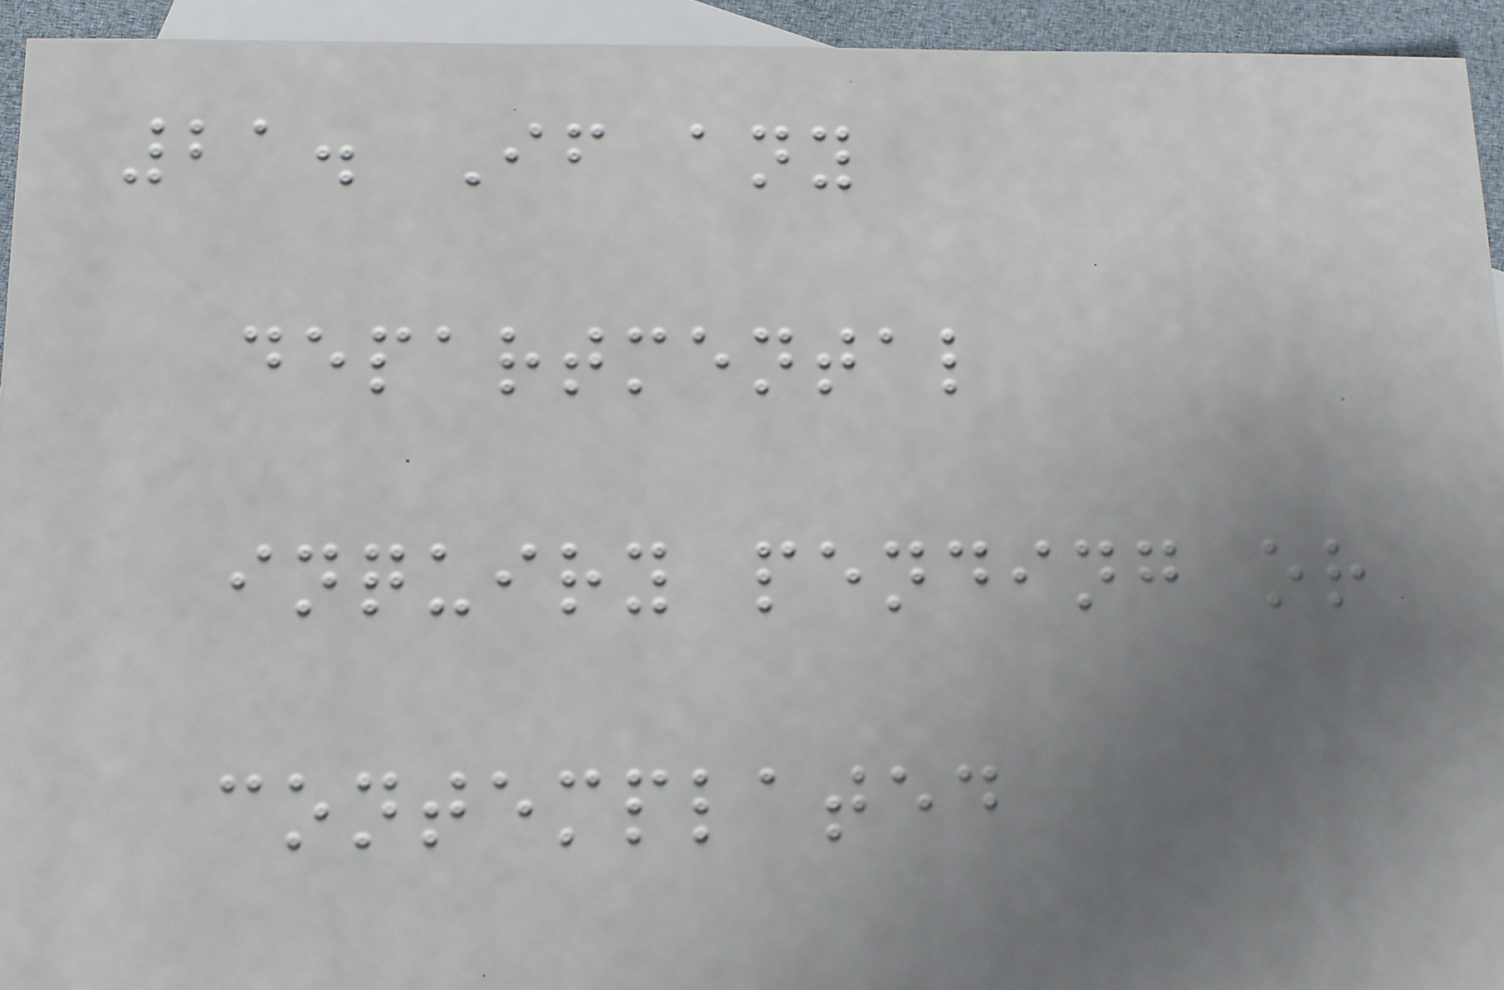21. If any
departmental
inquiry pending or
contemplated
